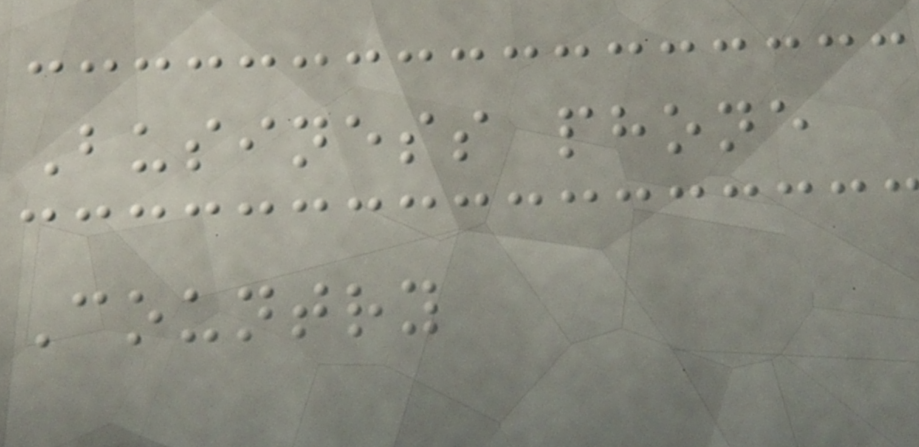Business phone
Country
